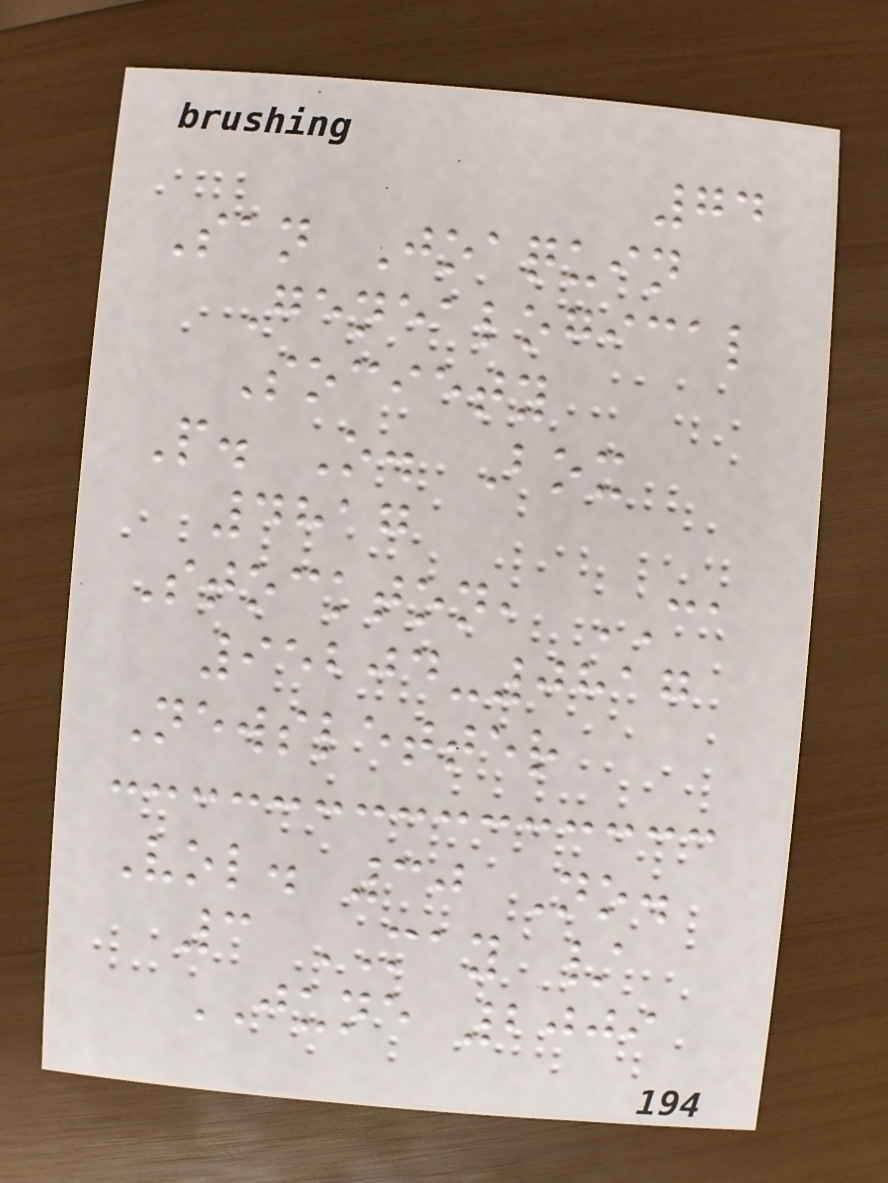74
San Joaquin
Genealogical
Society
P. O. Box
4817
Stockton, CA
95204-0817
Newsletter
Vol. 30 No.
3 MAY /
JUNE 2009
